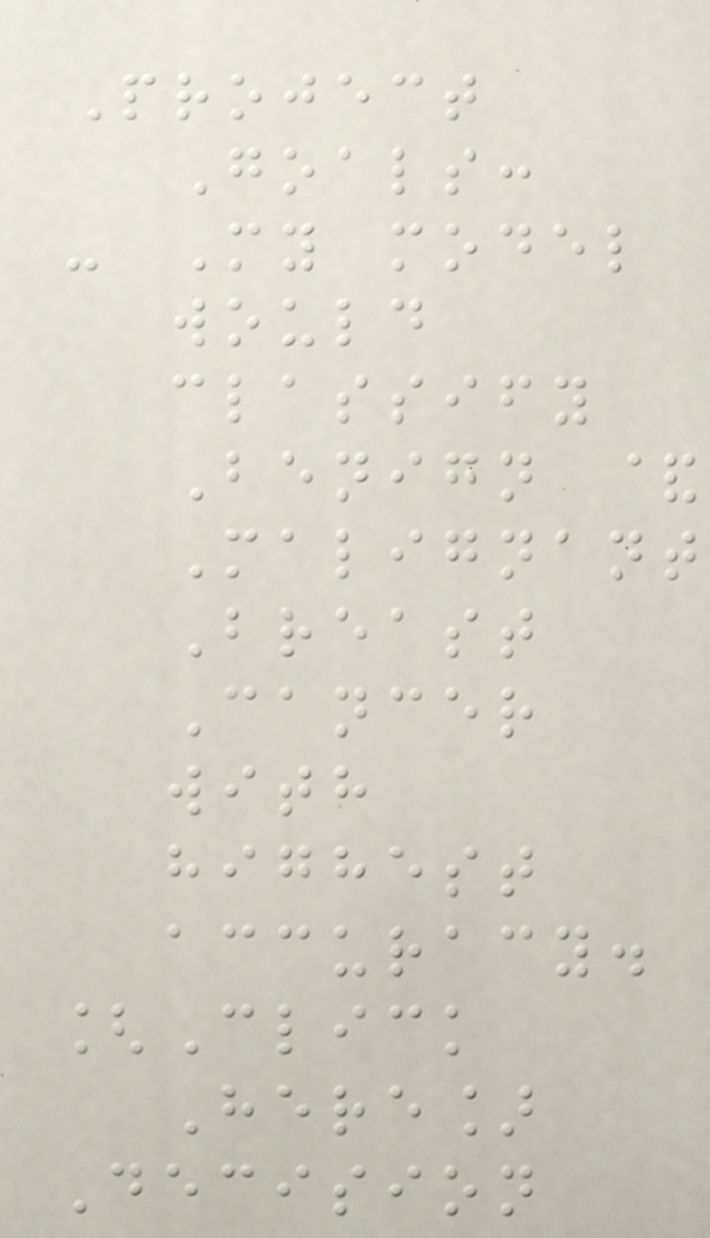Project
Goals:
- My model
would
classify
Benign &
Malignant
Breast
Cancer
with
highest
accuracy.
[Click
Here]
Decision
